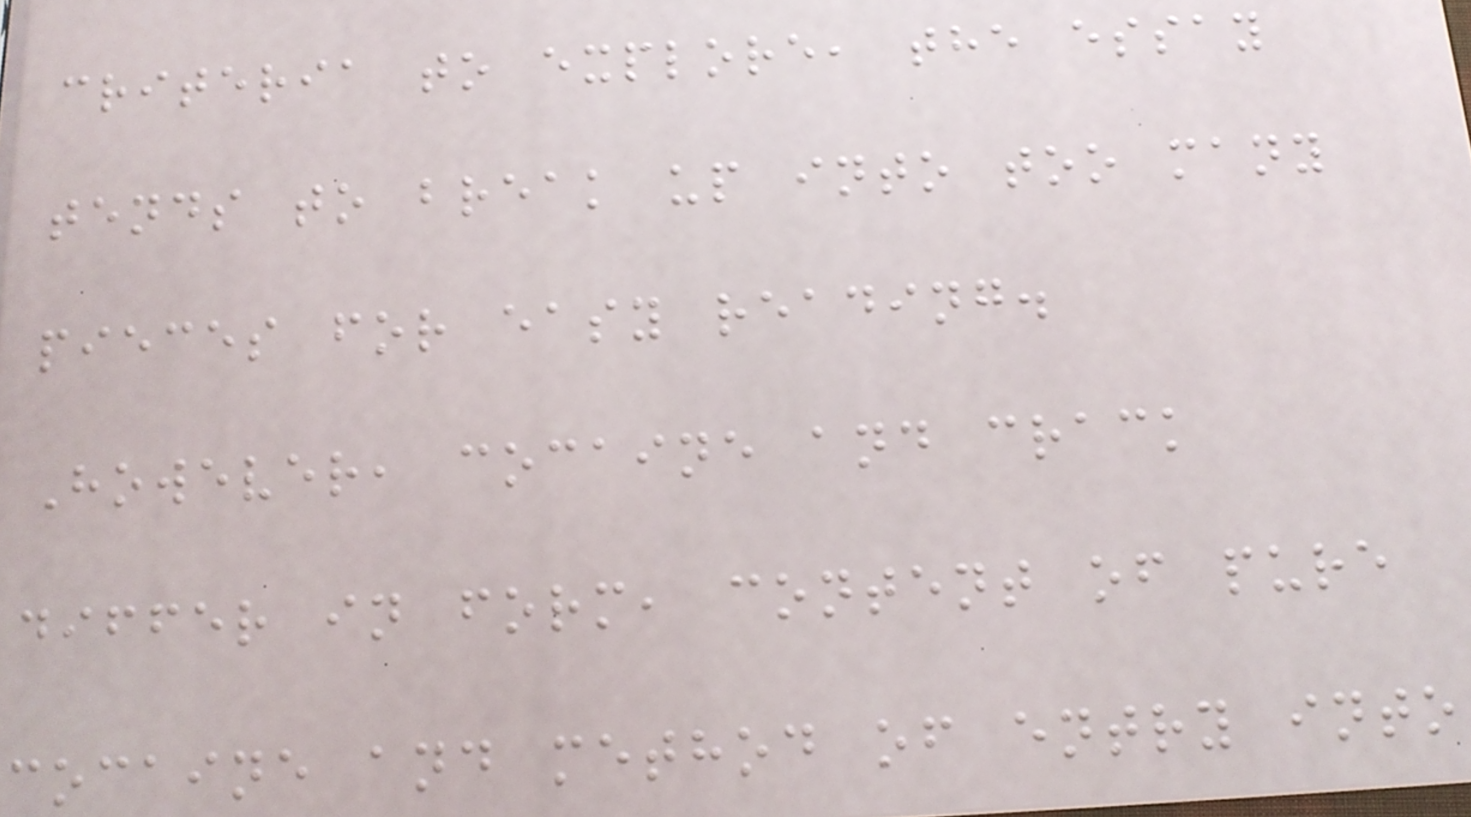criteria to explore, the essay
tends to break up into too many
pieces for easy reading.
However, cocaine and crack
differ in form, content of pure
cocaine and method of entry into
